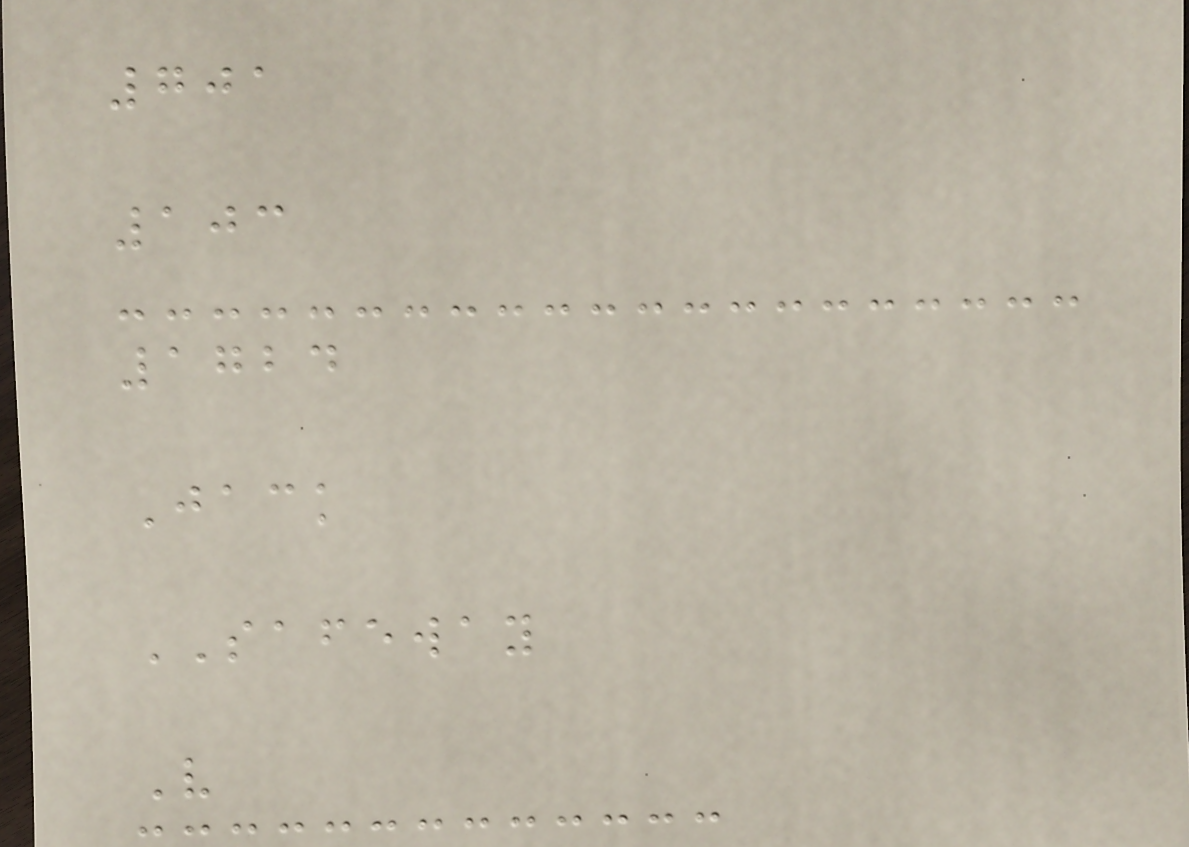701
103
1724
Jack
SAFEWAY
V
